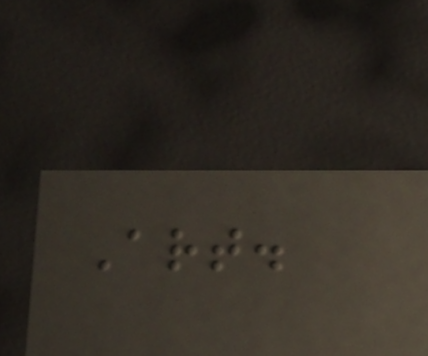Art.
